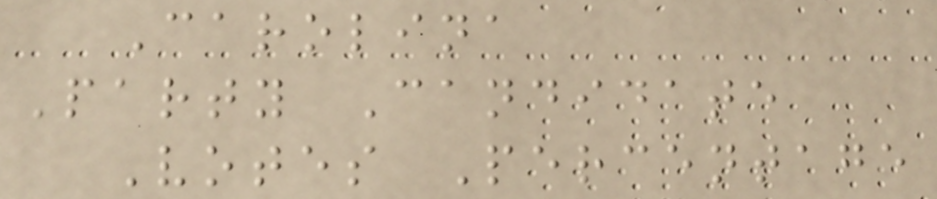Carolina
Party Candidate
Votes Percentage
